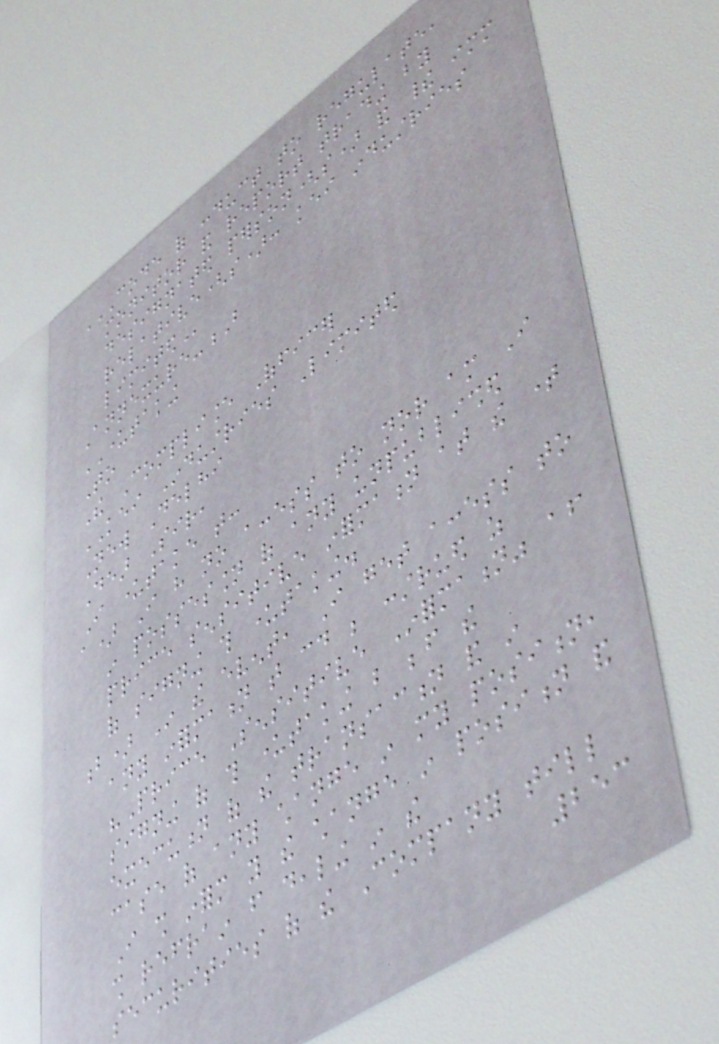CODE OF CONDUCT TO REGULATE,
MONITOR AND REPORT TRADING BY
DESIGNATED PERSON(S) AND THEIR IMMEDIATE
RELATIVE(S): KEI INDUSTRIES
LIMITED
Annexure-B
UNDERTAKING
To
The Compliance Officer
KEI Industries Limited
New Delhi
Dear Sir,
I undertake that:
a) I have no access to nor am I
in possession of any unpublished
price sensitive information at the time
of signing this undertaking.
b) In the event, I get access to
any information that could be construed as
"Price Sensitive Information" after
signing of this undertaking but before the
execution of the transaction and in
case of any change in my position,
I shall inform you the change in position and
shall refrain from dealing in the
securities of the Company till
253
